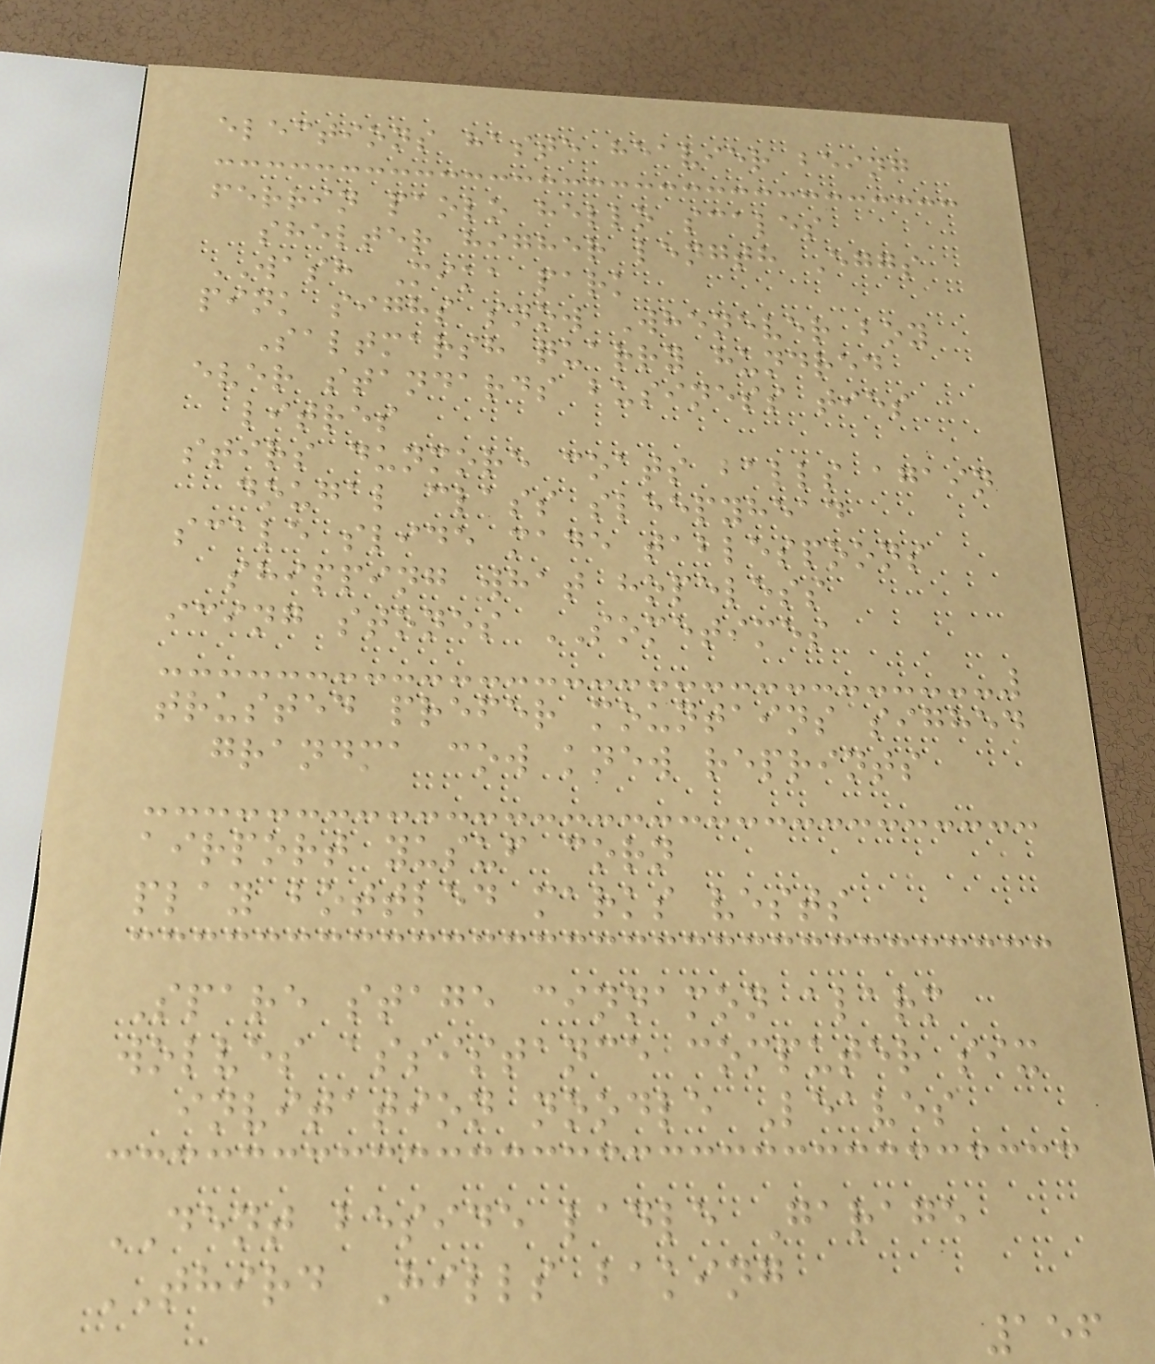elections haste heavier being
ferrin paolo hello scales
shelter higher length Eggs
WASH Mika park
pink sighs snow Whenever boy
Saltmarsh quarry hundred
ever standards business ties
litres
stirs dunmore coats balls again
dougal class sleepyhead
scale slide made tablespoons
shipping what hopeless
icing stones SOMETIMES
trusted prefer mountains sighed
grandma cow knew reprints
airport yusuf corn
play bottled marks vests
Spare stage cinnamon alarm
wolves assistance computer six
invitation noodle Leaves
DENT beside ladle Garage
THIRD Hills baking
156
